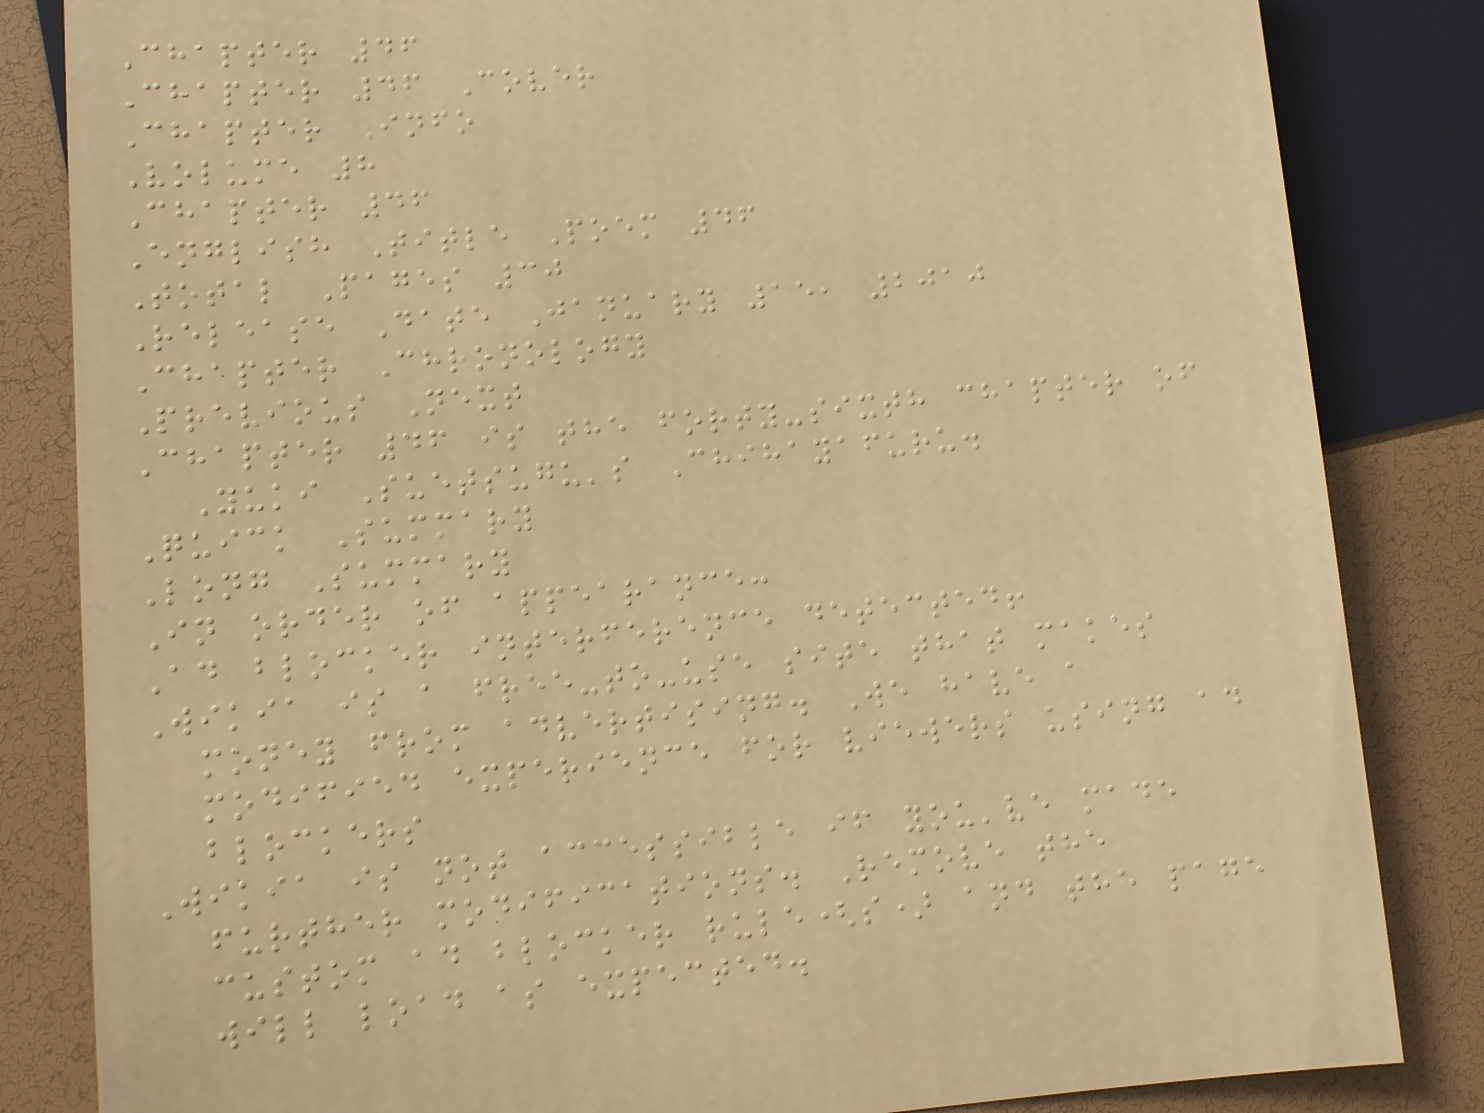Chapter 46
Chapter 46 Cover
Chapter Info
Volume 8
Chapter 46
English Title Poem 46
Total Pages 30
Release Date January 15, 2010
Chapter Chronology
Previous Next
Chapter 46 is the forty-sixth chapter of
Yuki Suetsugu's Chihayafuru.
Quick Summary
Long Summary
In order of appearance:
Ad blocker interference detected!
Wikia is a free-to-use site that makes
money from advertising. We have a
modified experience for viewers using ad
blockers
Wikia is not accessible if you've made
further modifications. Remove the
custom ad blocker rule(s) and the page
will load as expected.
